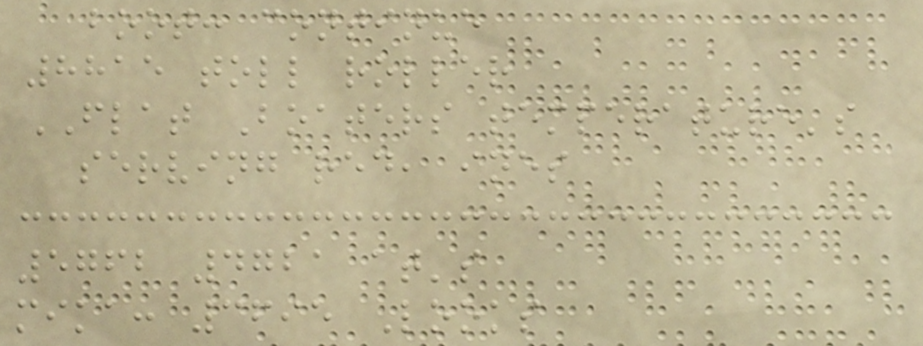boot: continue
8815 toll roller
FLAT Boaters temperature's
serving red, ines
5762 4721 at's
mika: 3695 Looks
